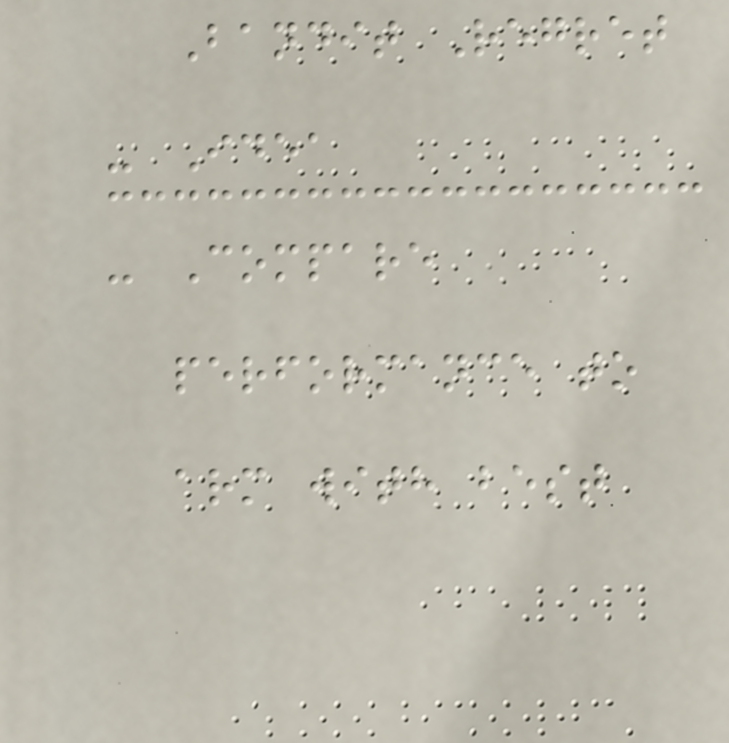Bandit Regret
- Idea
- Compare
performance to
arm with best
